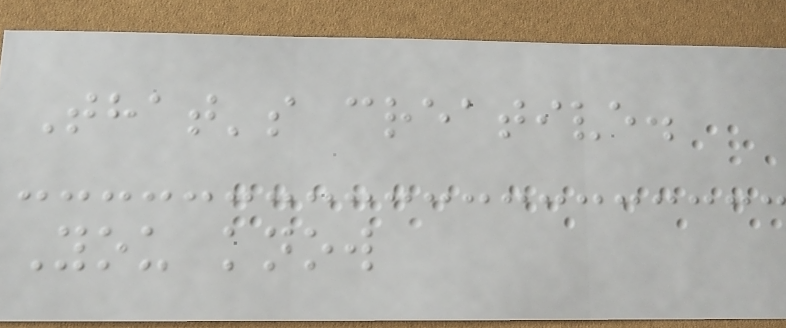That's creative.
You know
